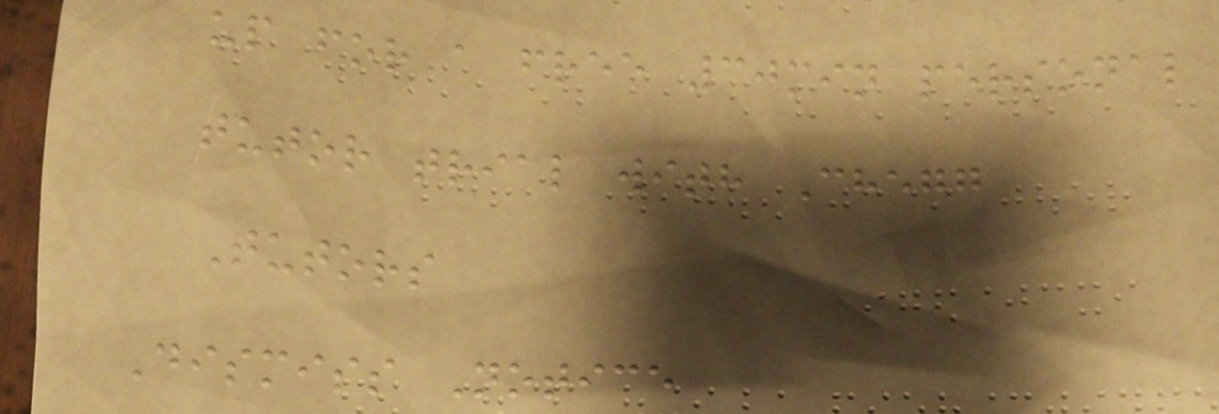up for a free 30min personal
tutor trial with Chegg
Tutors
Dismiss Notice
